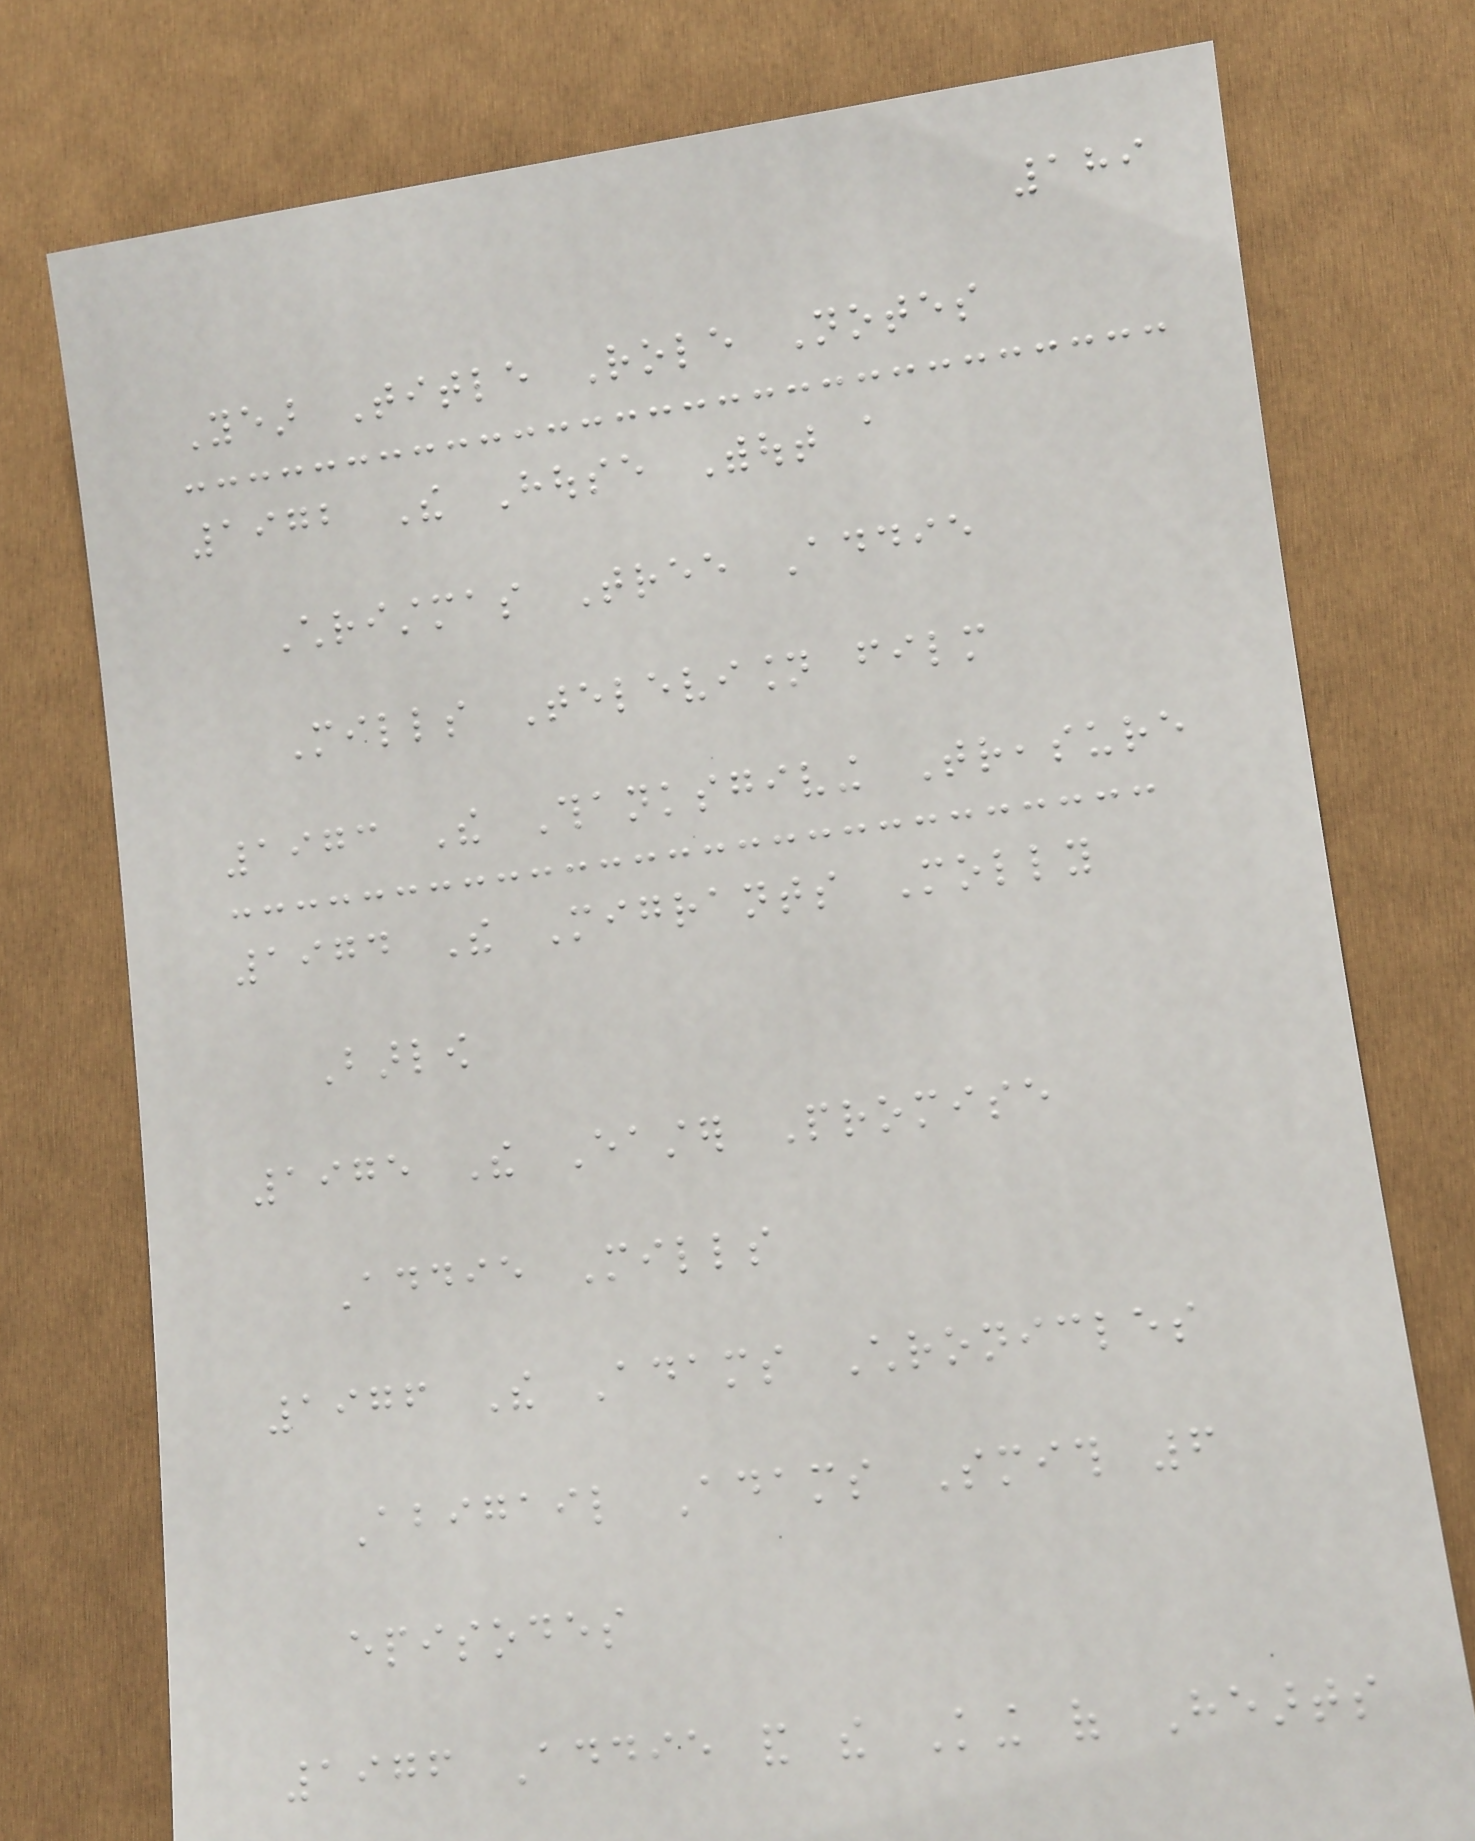189
Year Title Role Notes
1972 The House Without a
Christmas Tree Addie
Mills Television film
1973 The Thanksgiving Treasure
1974 The Migrants Molly
Barlow
1975 The Easter Promise
Addie Mills
1976 The Adams Chronicles
Abigail Adams Smith 6
episodes
1976 Addie and the King of Hearts
